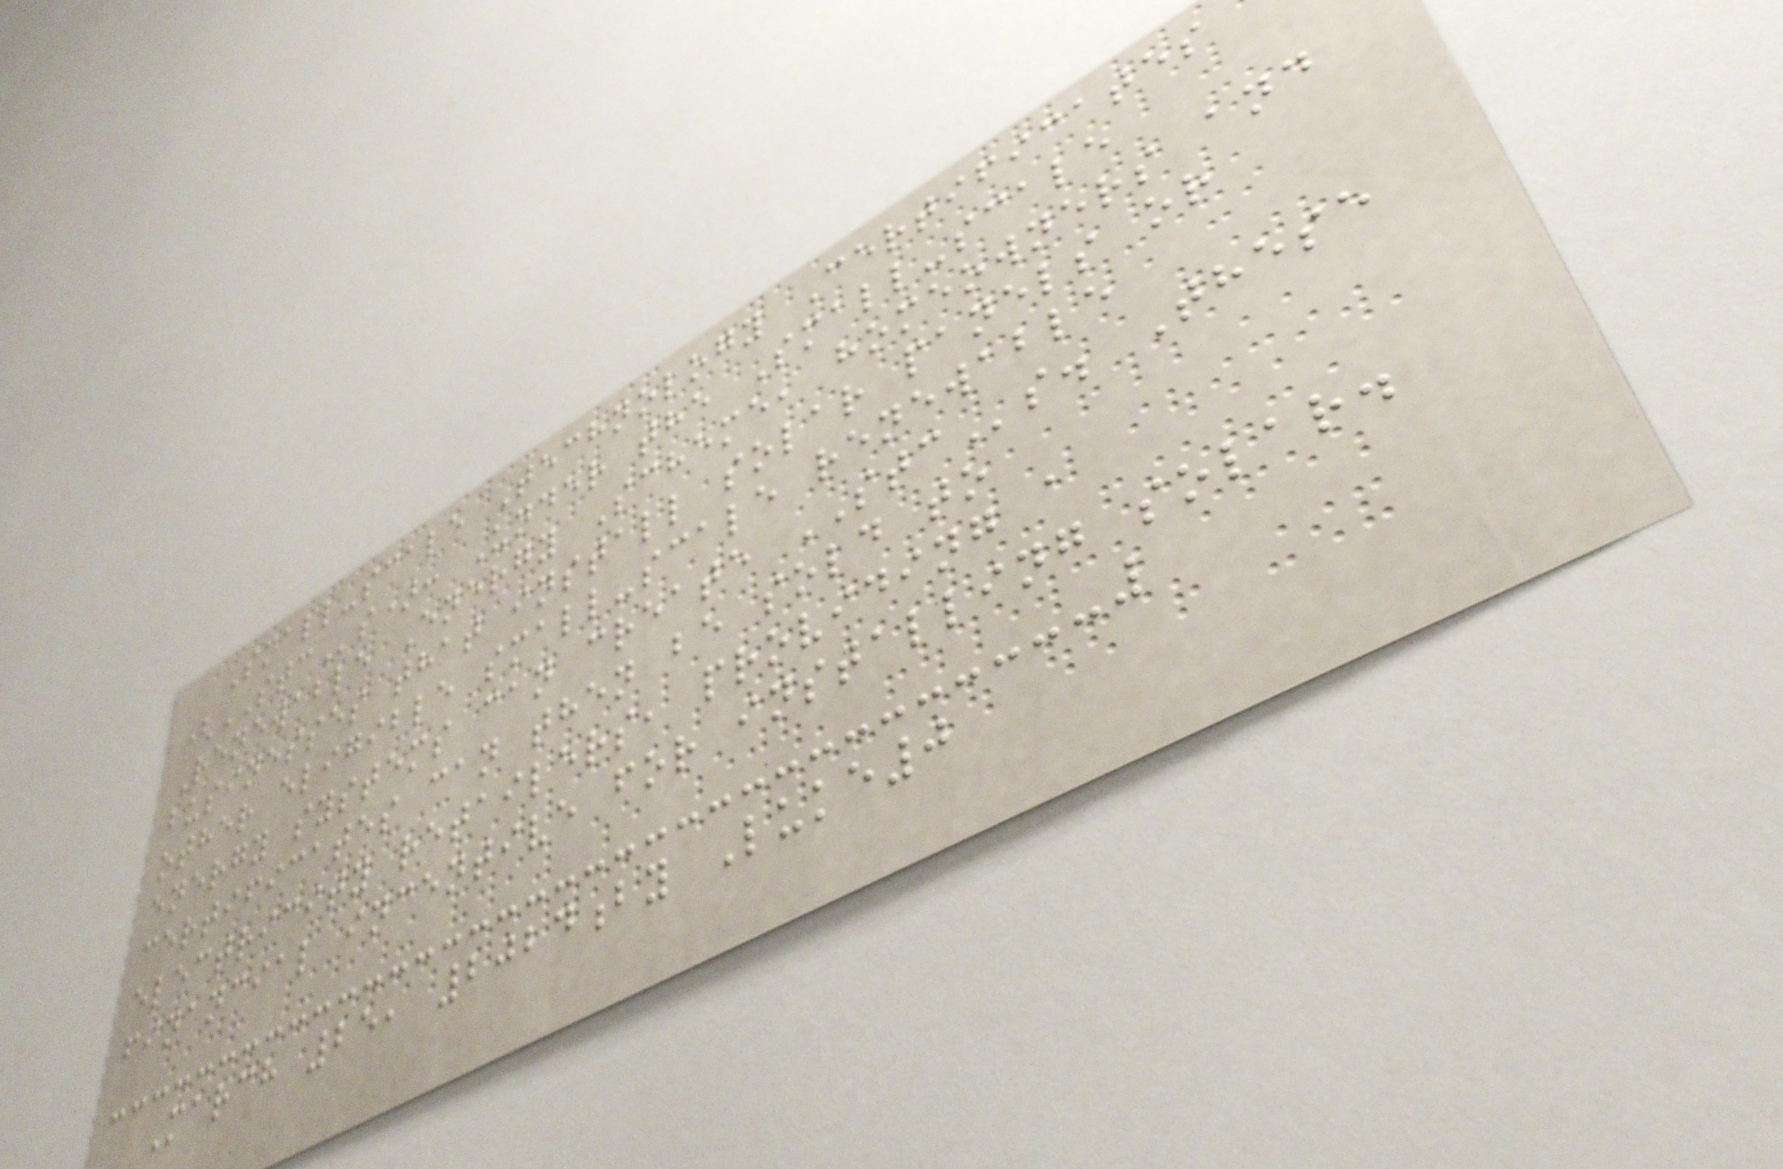Small-scale Technology Certificates
(STCs): Under the Small-scale
Renewable Energy Scheme, homeowners and
businesses that install solar panels or
other eligible small-scale renewable
energy systems can create STCs. These
certificates can then be sold to
electricity retailers, providing a
financial incentive for installing solar.
March 25, 2024by Luke0
